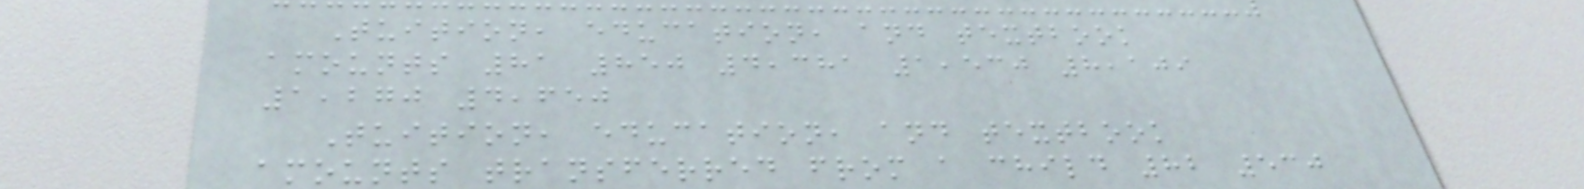Tuition, education, and textbook
amounts 81 850 4,381 1,530 8,109
1,270 4,650
Tuition, education, and textbook
amounts transferred from a child 82 530
